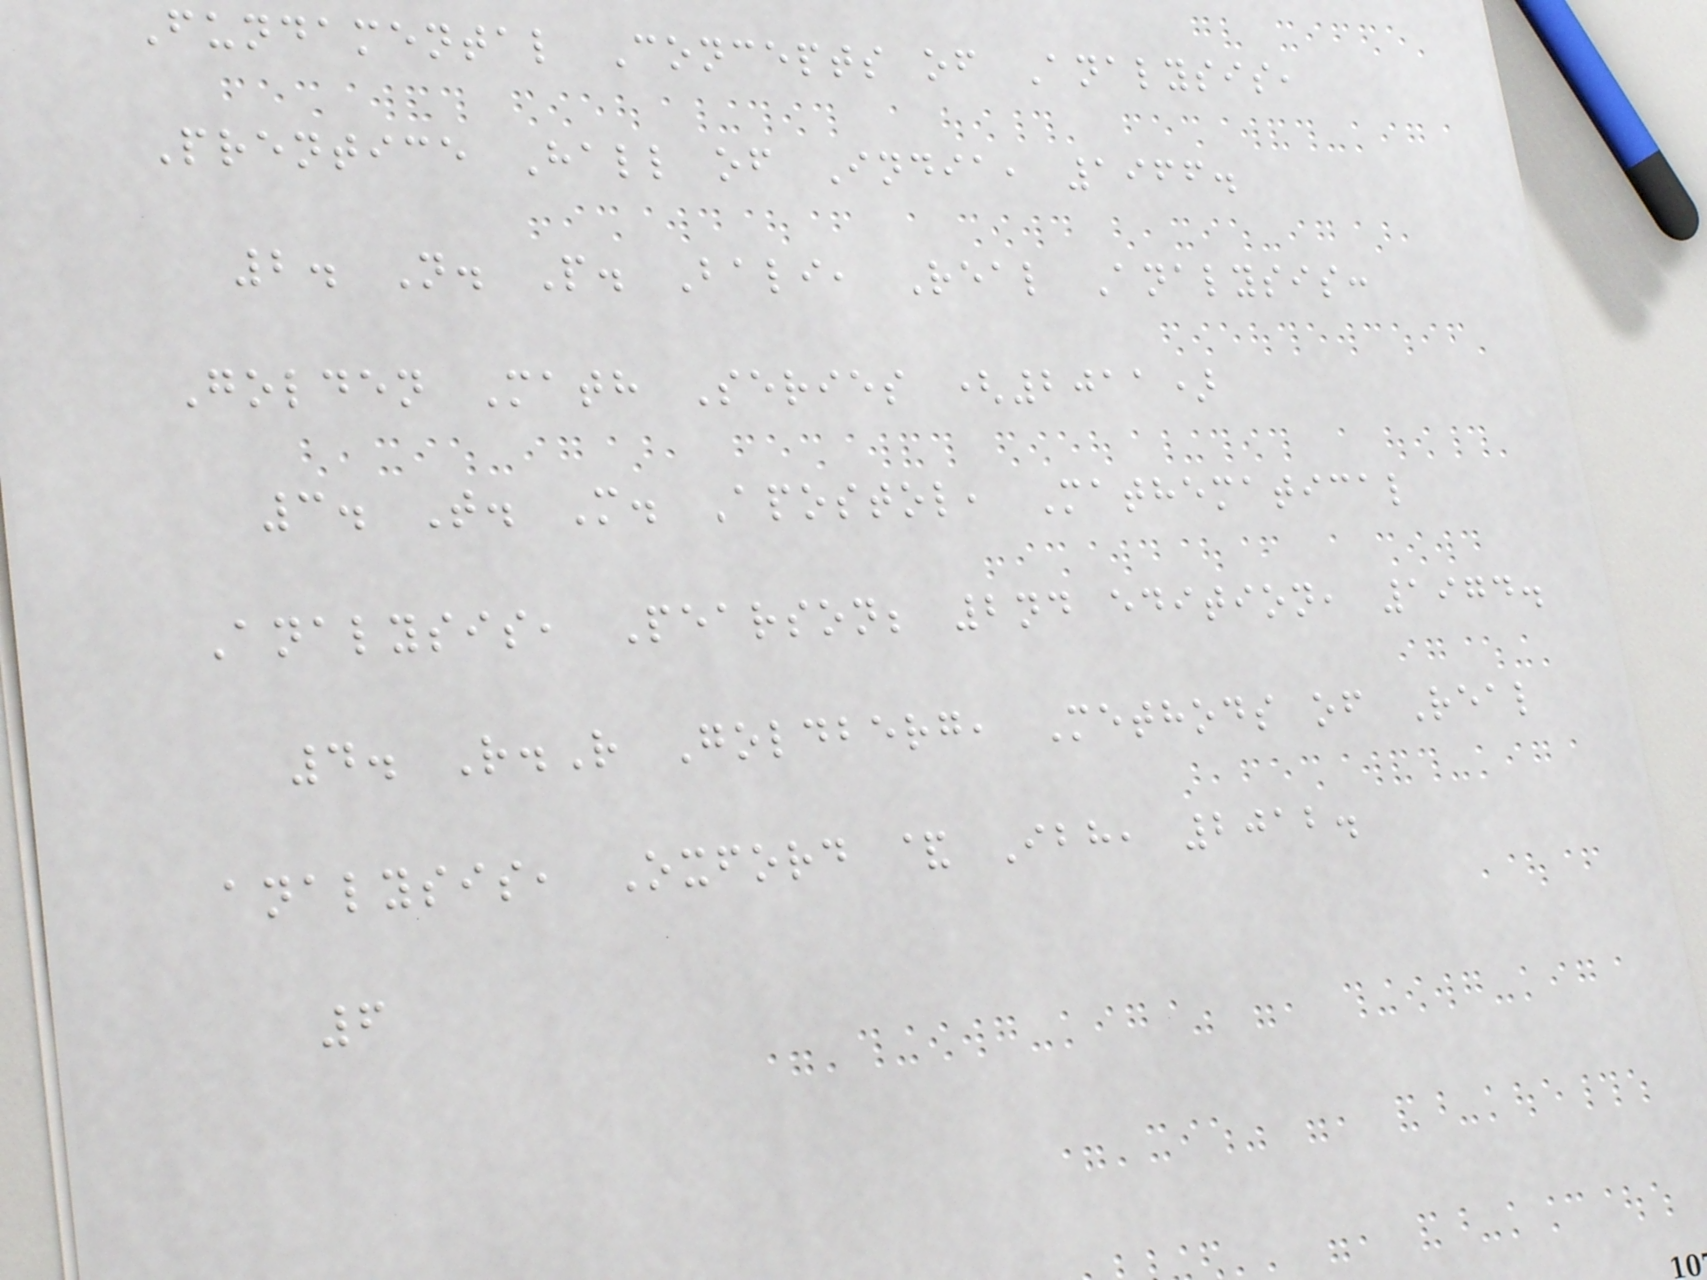Fundamental Concepts of Analysis,
Prentice Hall of India, 1966.
2. N. P. Bali, Real Analysis:
Golden Math Series (2011)
3. T. M. Apostol, Mathematical
Analysis, Pearson; 2nd edition, 1974.
4. R.R Goldberg, Methods of Real
analysis, Oxford & Ibh, 2012.
6
